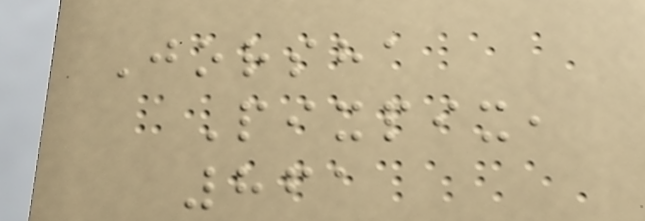Jorsha
Pixpix,
861
